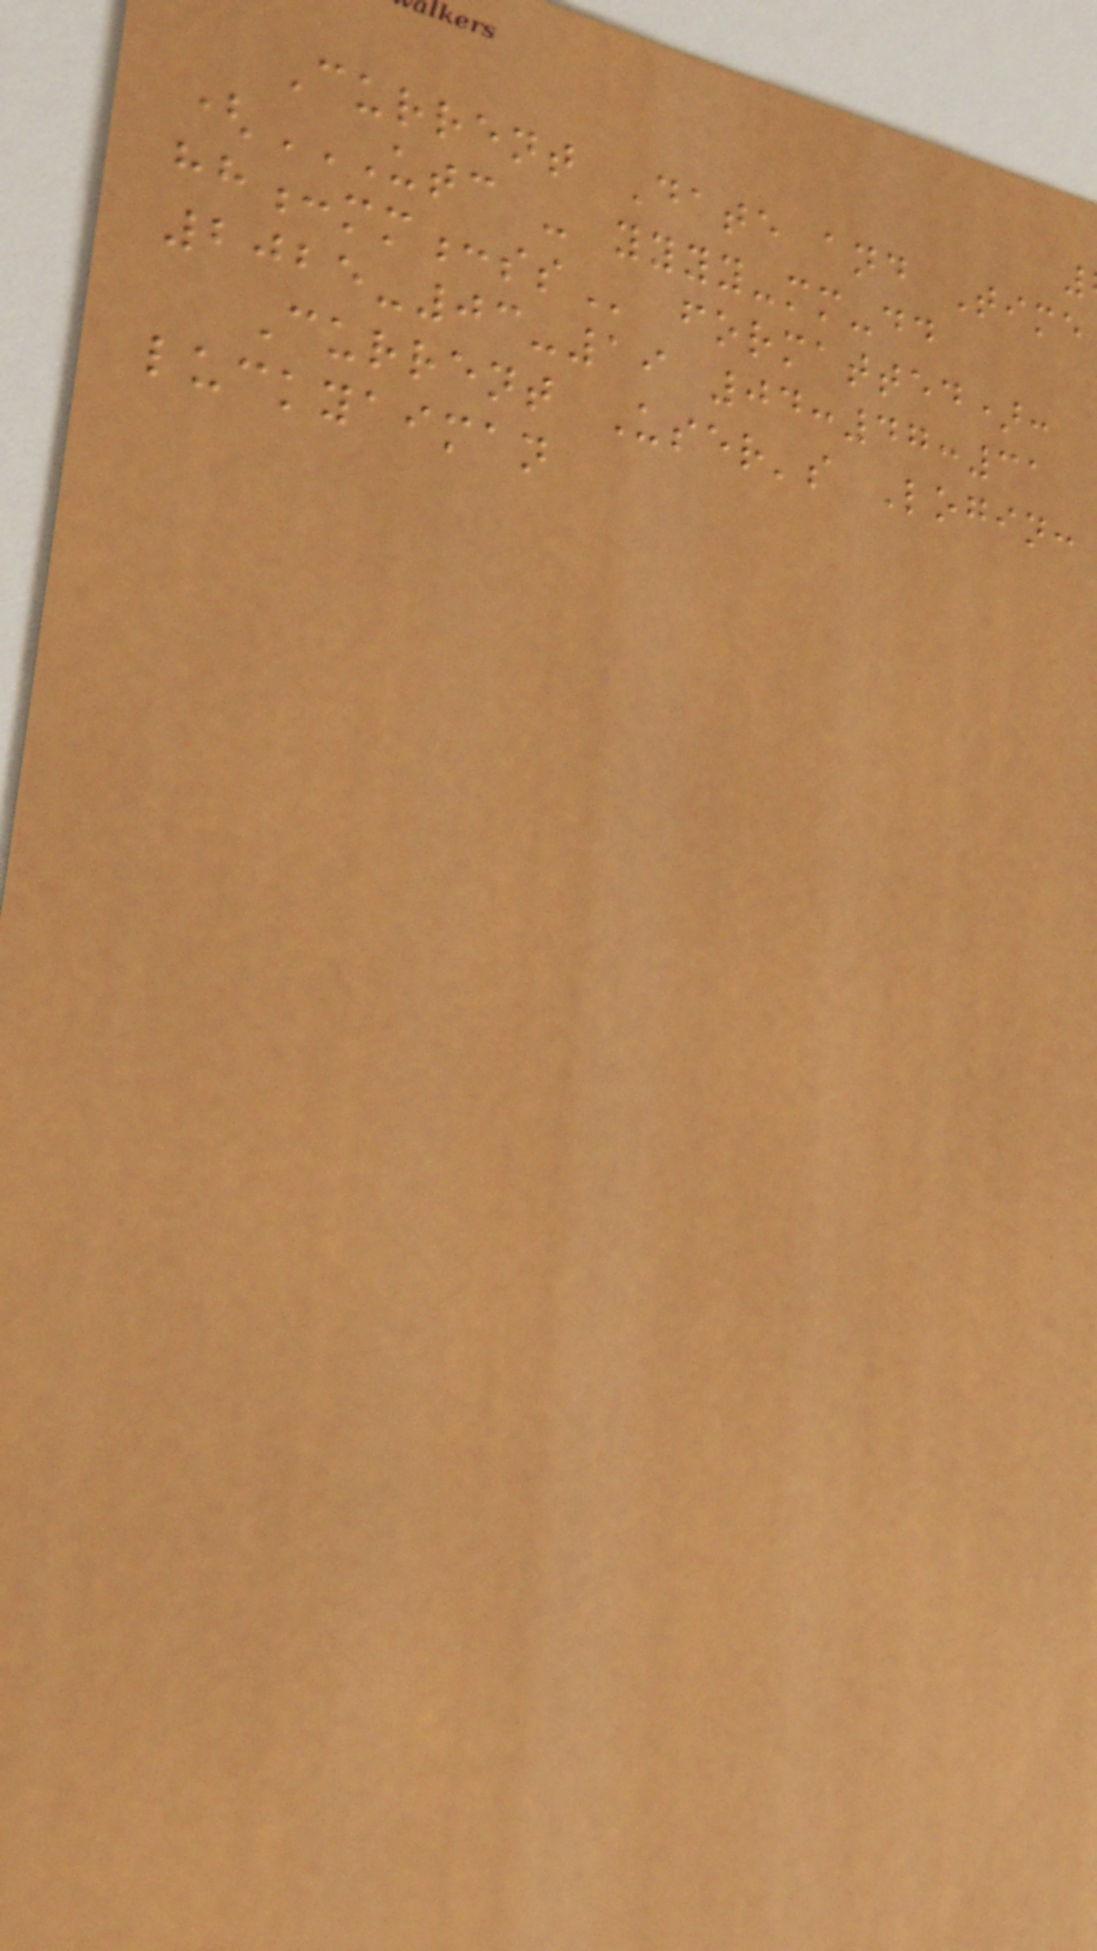Current Date and Time
(UTC - YYYY-MM-DD
formatted):
2025-03-19 04:47:31
Current User's Login:
luckyaiman
